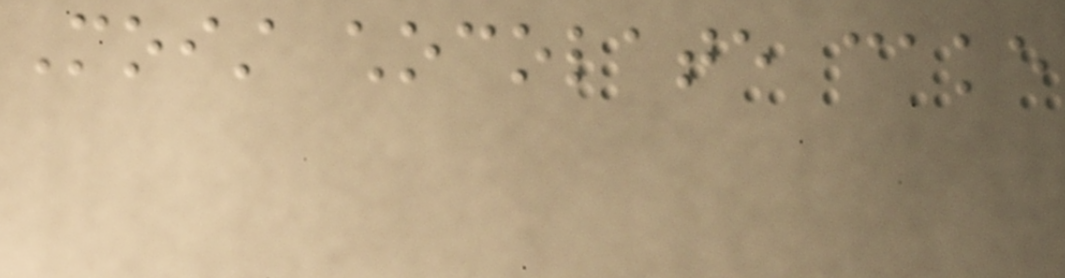Moist chocolate cake
